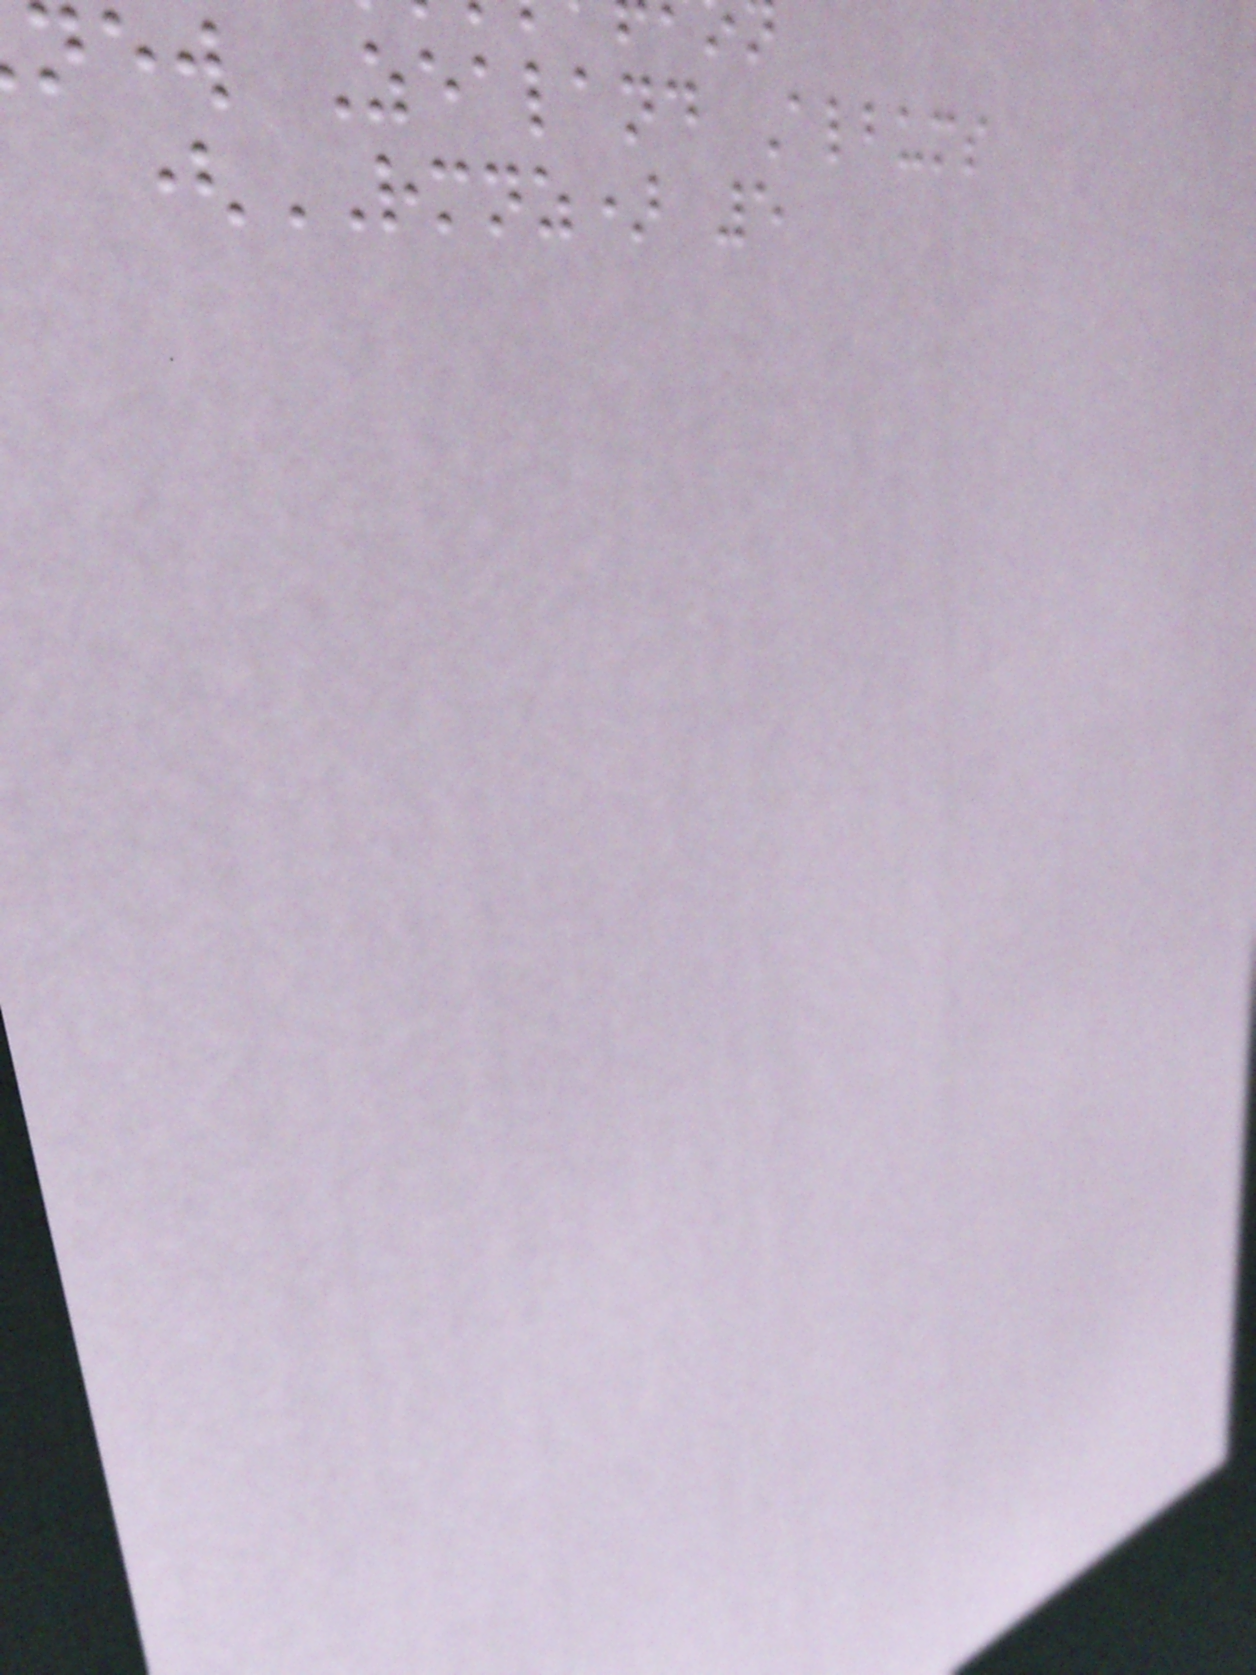new Zealand Albums
(RMNZ) 5
